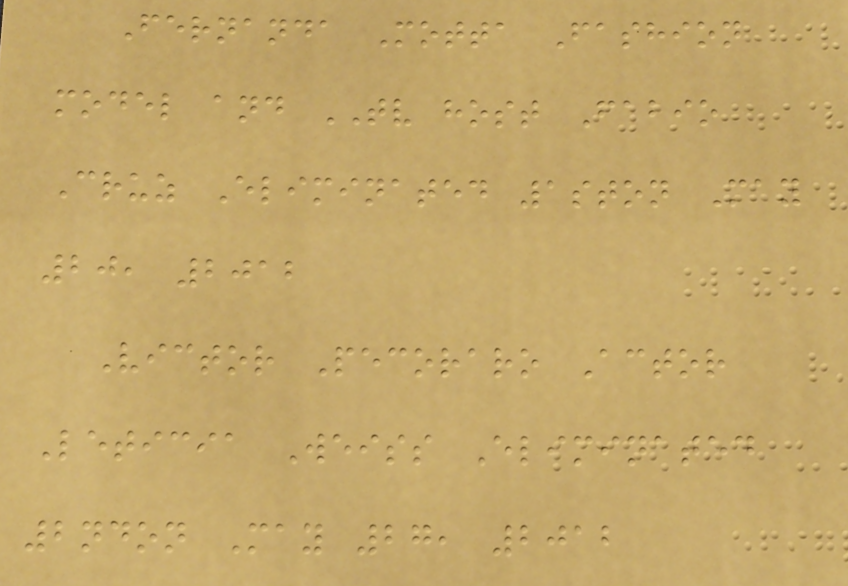Fernanda Motta Fashion
model and TV host Fabio
Cruz Eliminated 1ston May
20, 2012
Victor Pecoraro Actor
Leticia Weiss Eliminated
2ndon May 27, 2012
